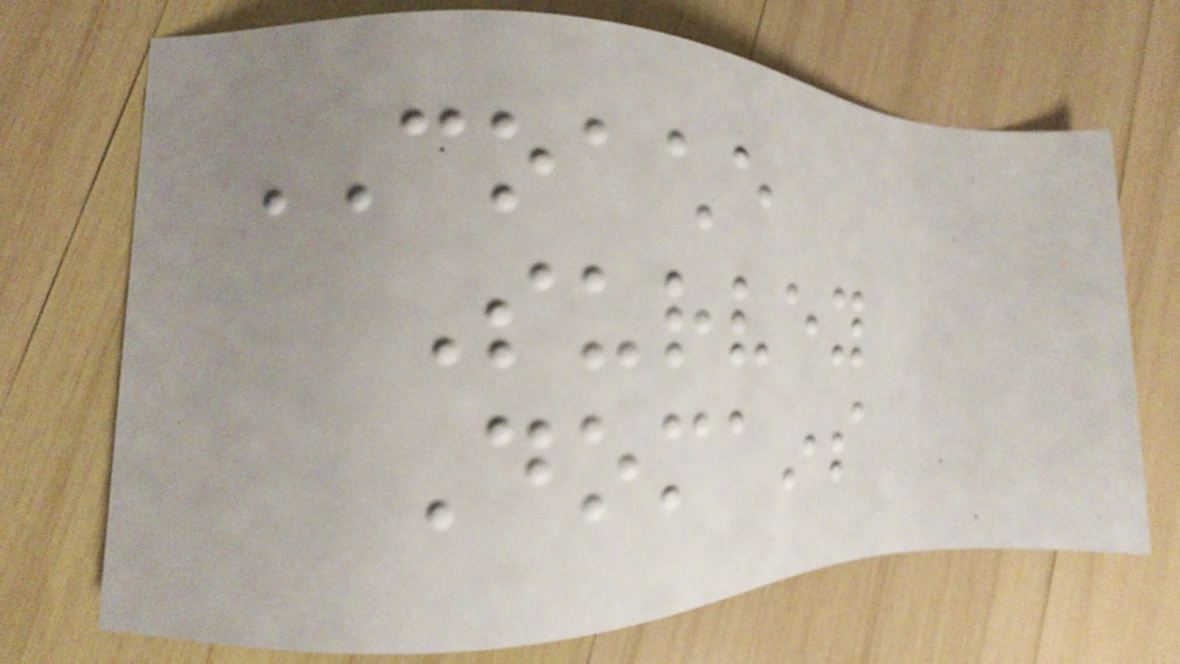COACHE
Survey
Domains
